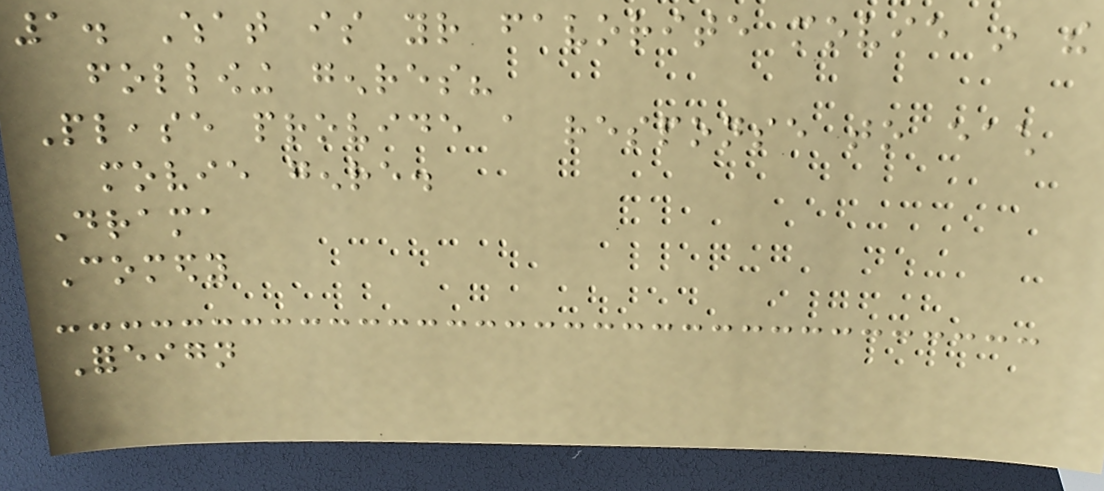1. What is your favorite movie in the
following genres?
Please provide a response to each
movie genre.
Drama
Comedy
Foreign
